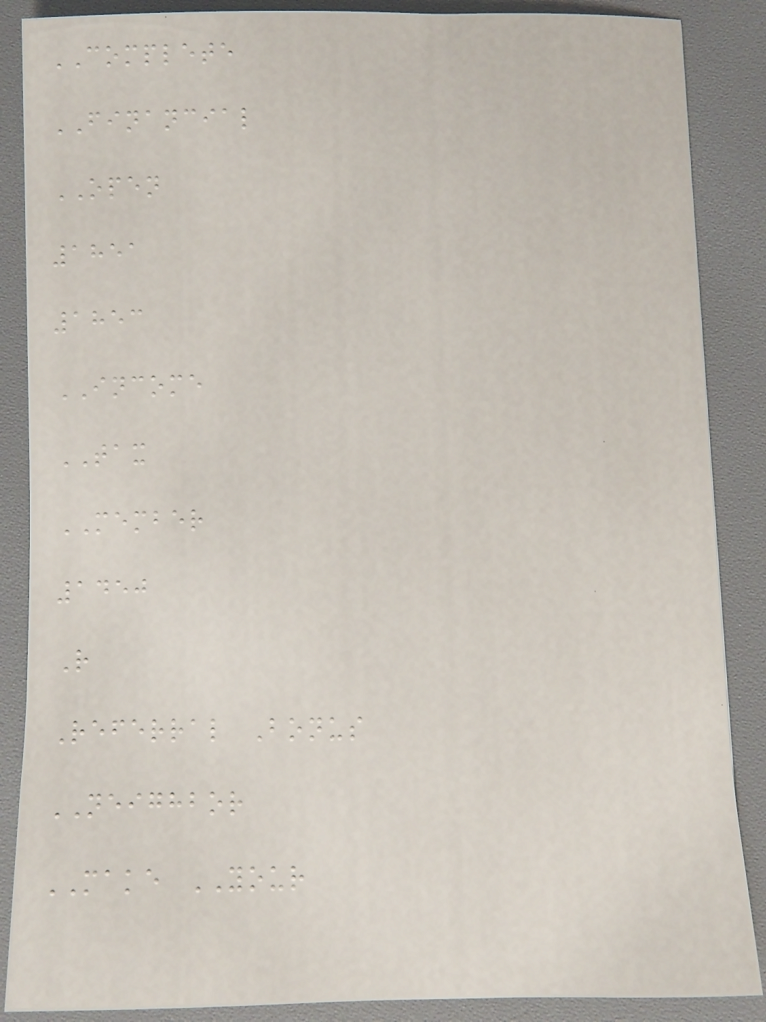COMPLETE
FINANCIAL
OPEN
1851
1853
INCOME
TAX
MEMBER
1450
R
Referral Bonus
NEIGHBOR
MAKE YOUR
